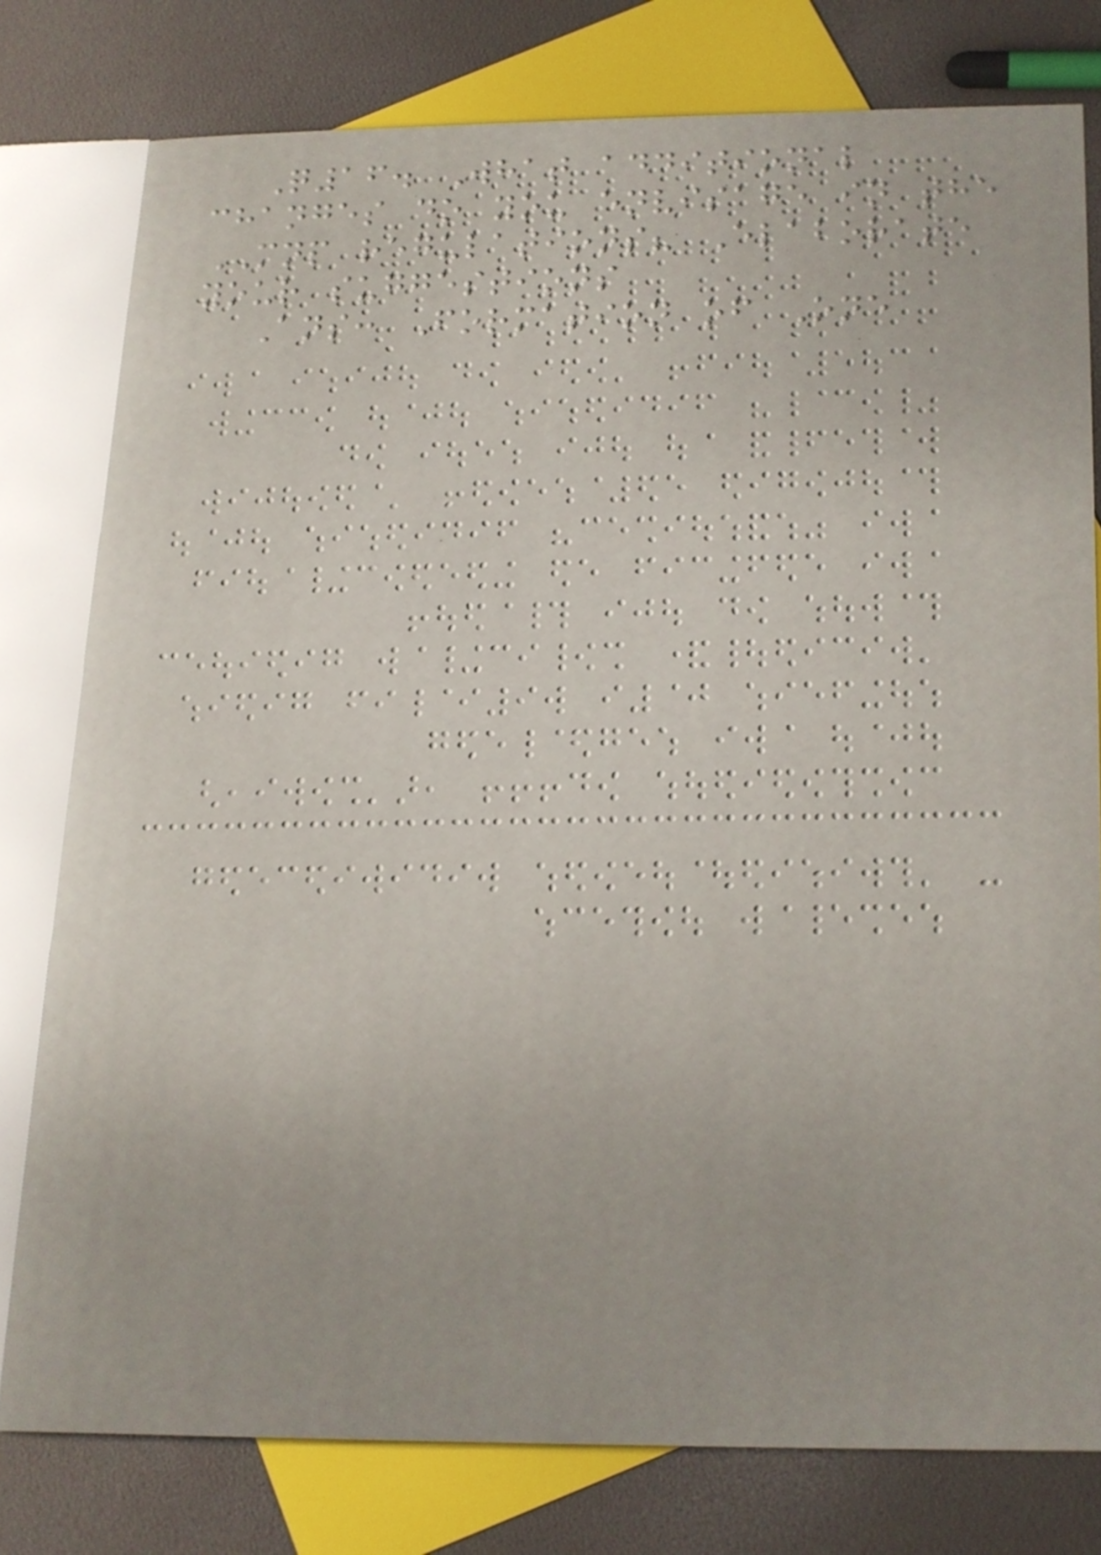Q16. What additional
changes do you envisage in the
MNP regulations? Elaborate
your suggestions
Ans: Formation of One
